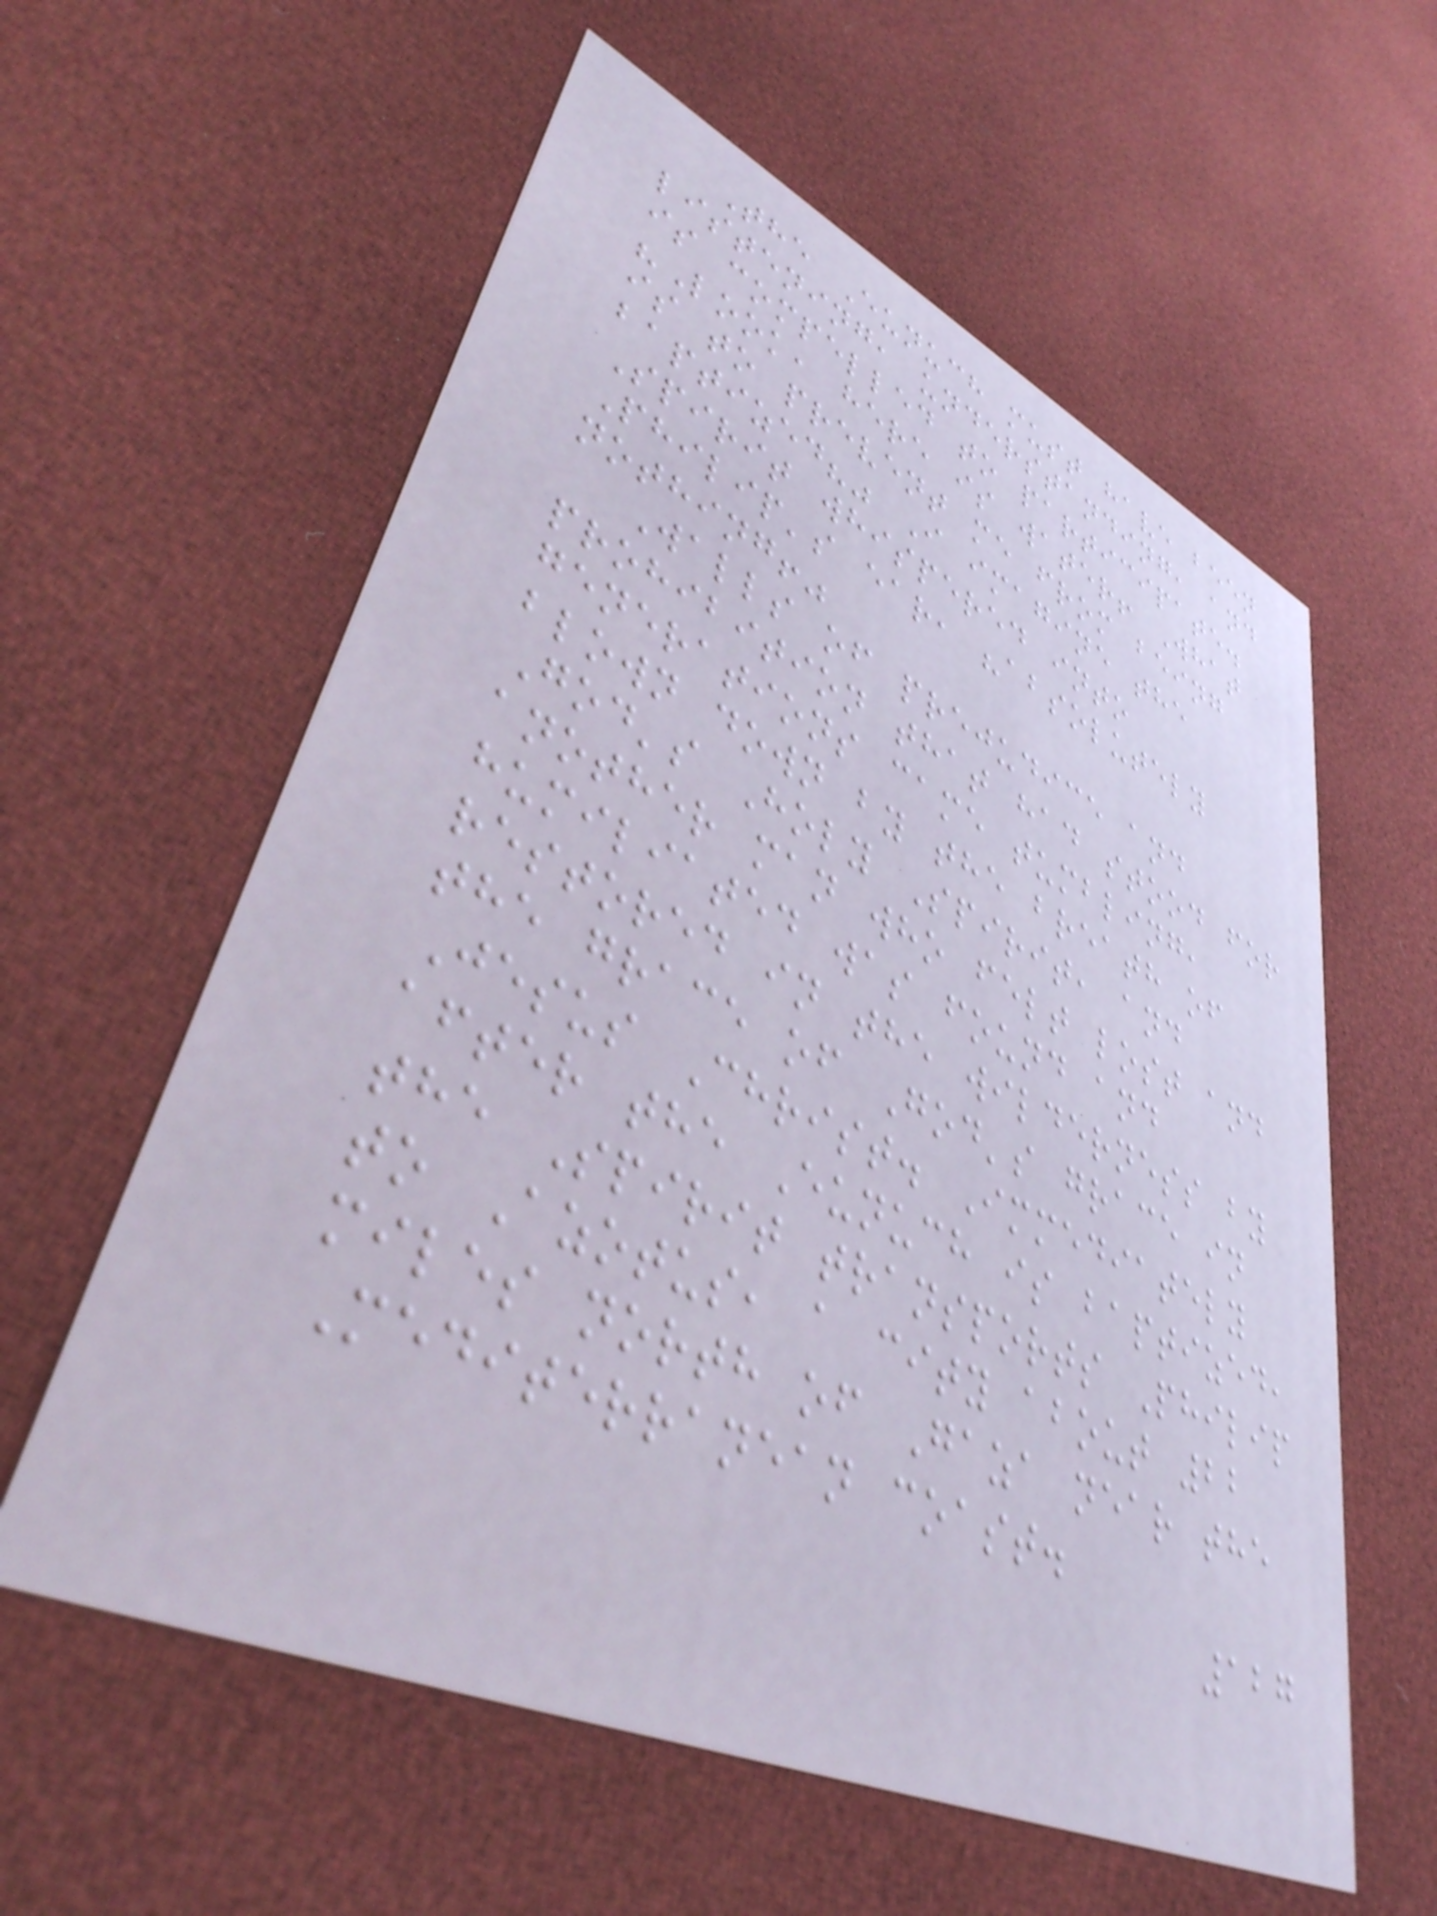The Eunuch must have been
listening, understanding, and
is compelled to participate.
"Look, here is water! What
is to prevent me from being
baptized?" I imagine the
Spirit whispered into
Philip's ear, "absolutely
nothing!"
Walls of prejudice and
prohibition that had stood for
generations came tumbling,
blown down by the breath of
God's Holy Spirit, and
another man who felt lost and
humiliated was found and
restored in the wilderness by
the grace of God's grace in
Jesus Christ. Immediately
after the Eunuch is baptized,
the Spirit transports Philip
to Azotus, a city about 22
miles north of Gaza near the
Mediterranean coast.
127
